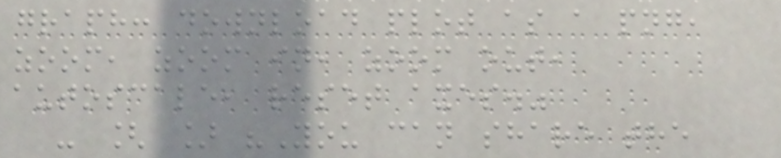graph: download plot as a png,
zoom, zoom in, zoom out,
autoscale, reset axes."
- [ ] "You can share the
